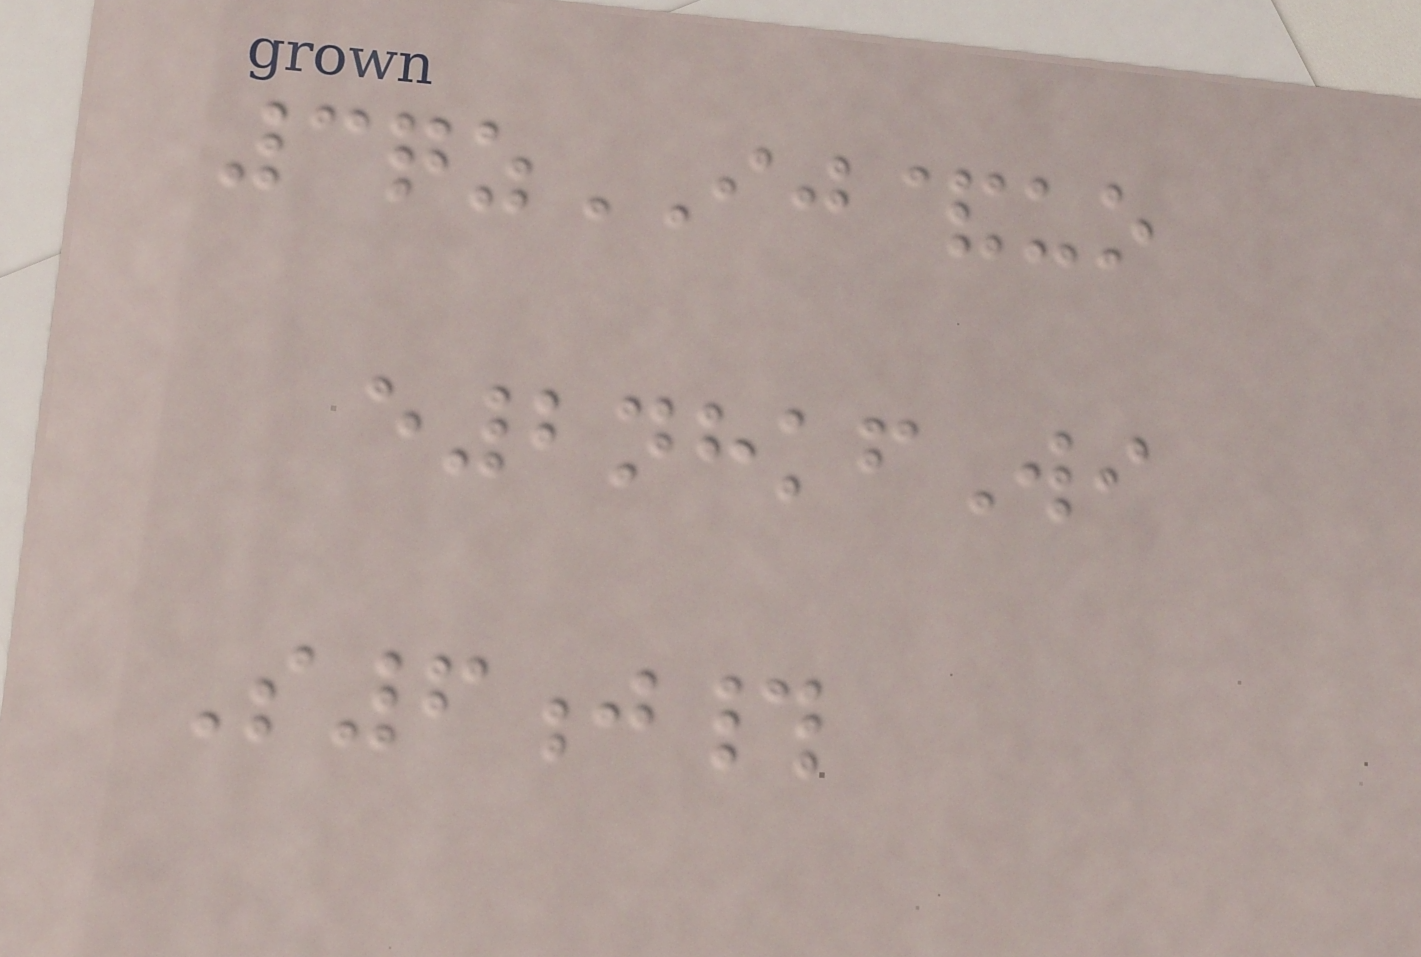3qzIJ&uo
e2nhkfWi
S6j#
